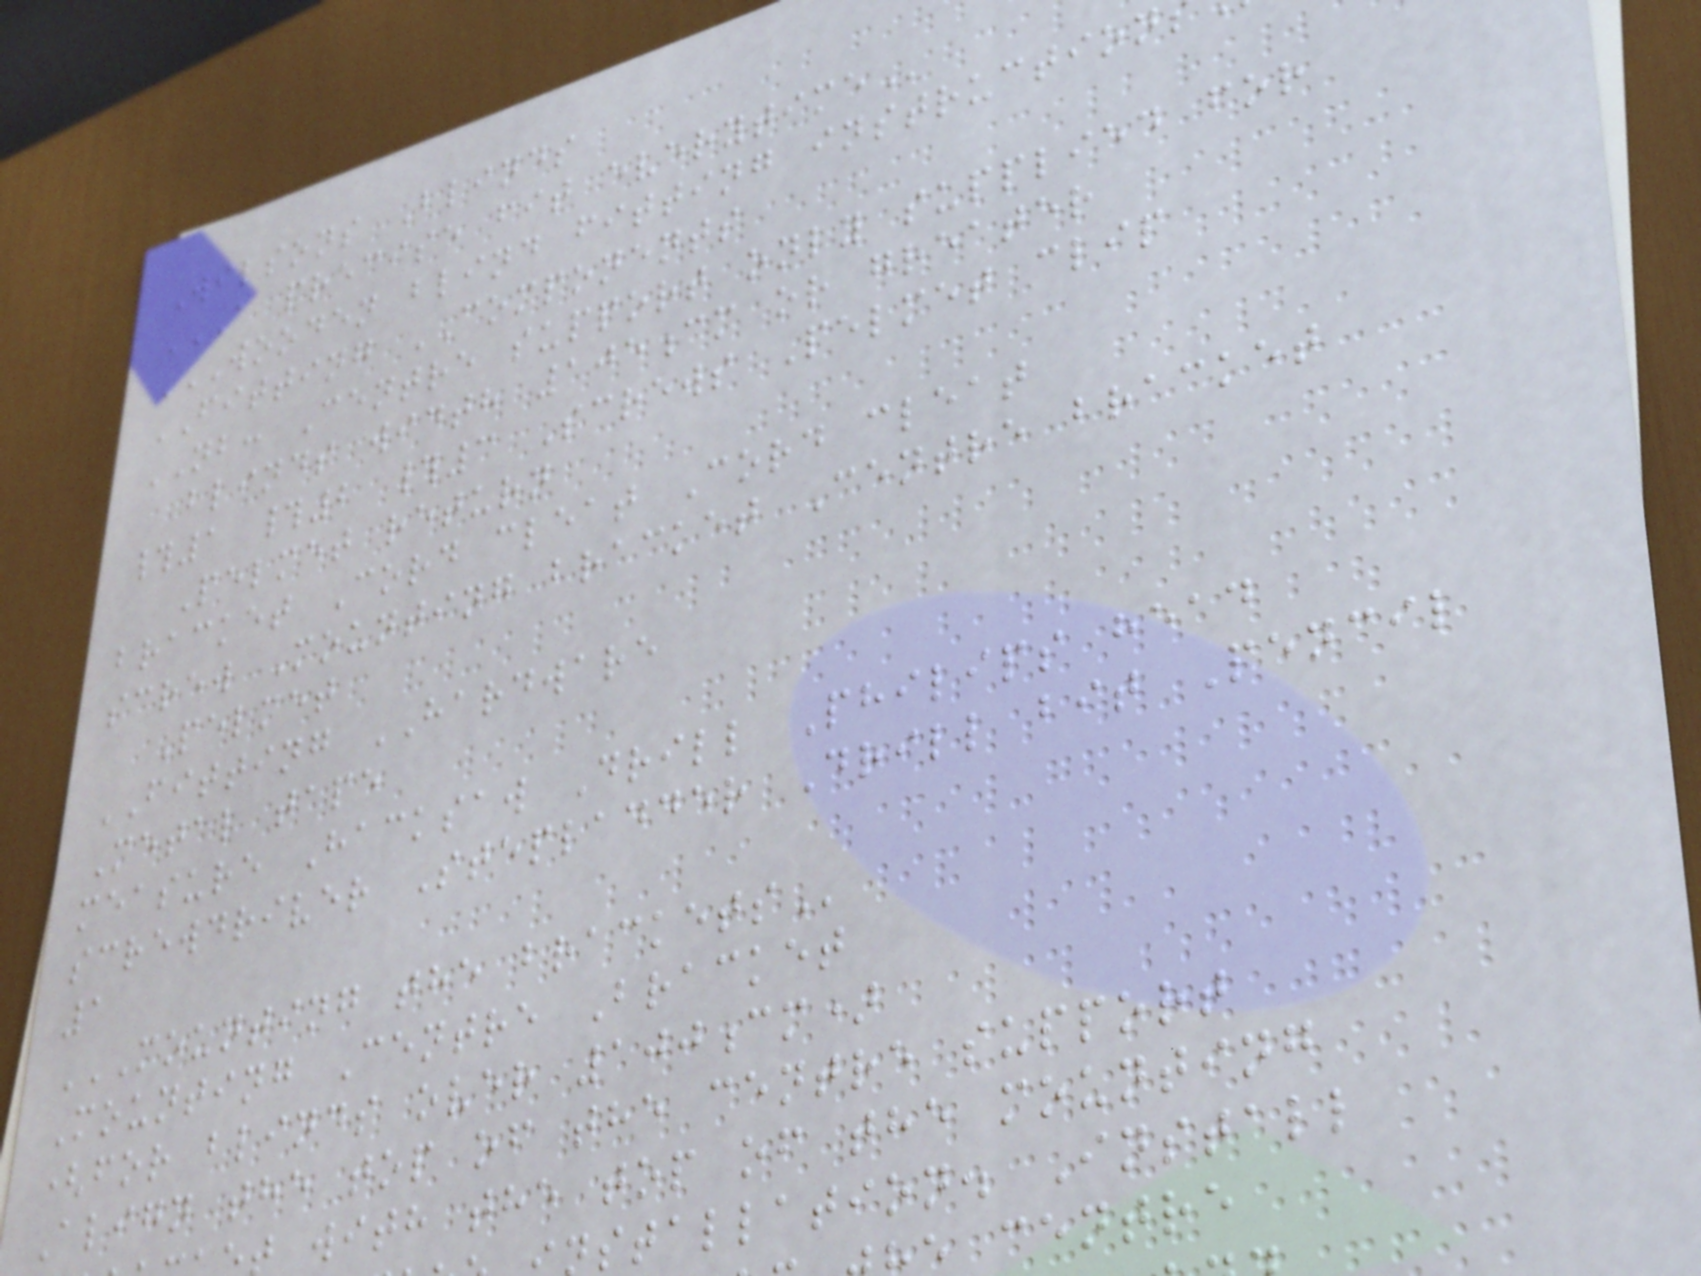Wilsons Blinds
A PRECISE FIT EVERYTIME
FITTING COMPONENTS
NB: Centre support only supplied for
blinds width 105cm or greater
#1 #2 #3 Screws Pelmet clip
Pelmet return
bracket Cord cleat Cord cleat
screw Mounting bracket Centre bracket
Pelmet
FITTING HARDWARE
Metal tape
measure Hacksaw Drill Philips head
screwdriver Stepladder Drill bit Pencil
1
MOUNTING THE BRACKETS
Mounting Centre Bracket
(for blinds over 100cm)
Align the top of the centre support
t with the top of the mounting
stallation. Install
